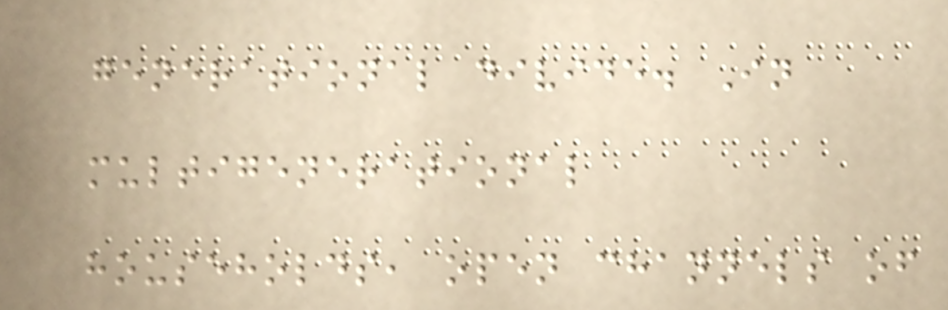generational divide. In
multigenerational
households, open channels of
